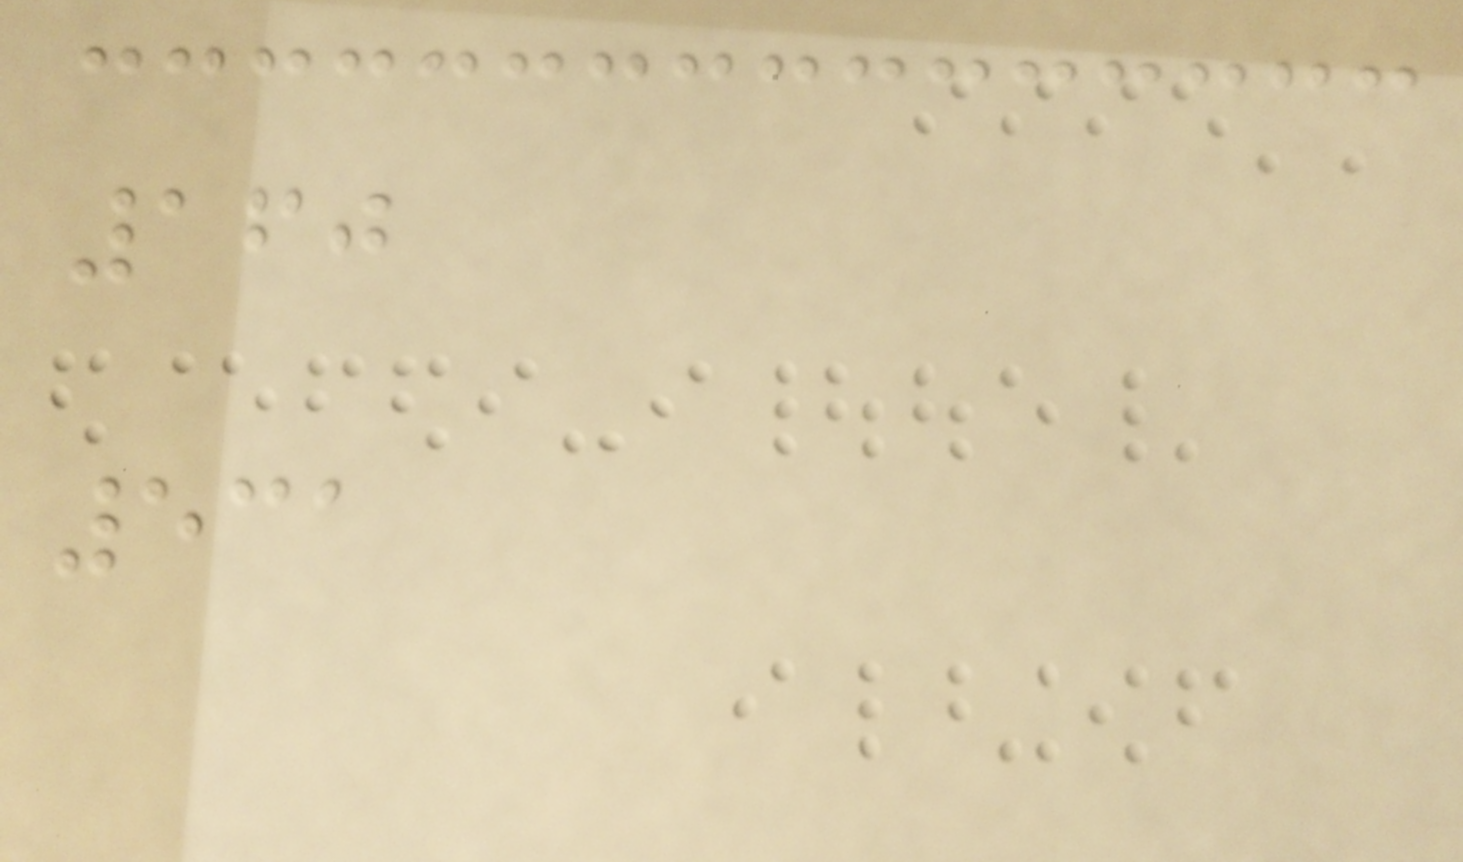160
531
